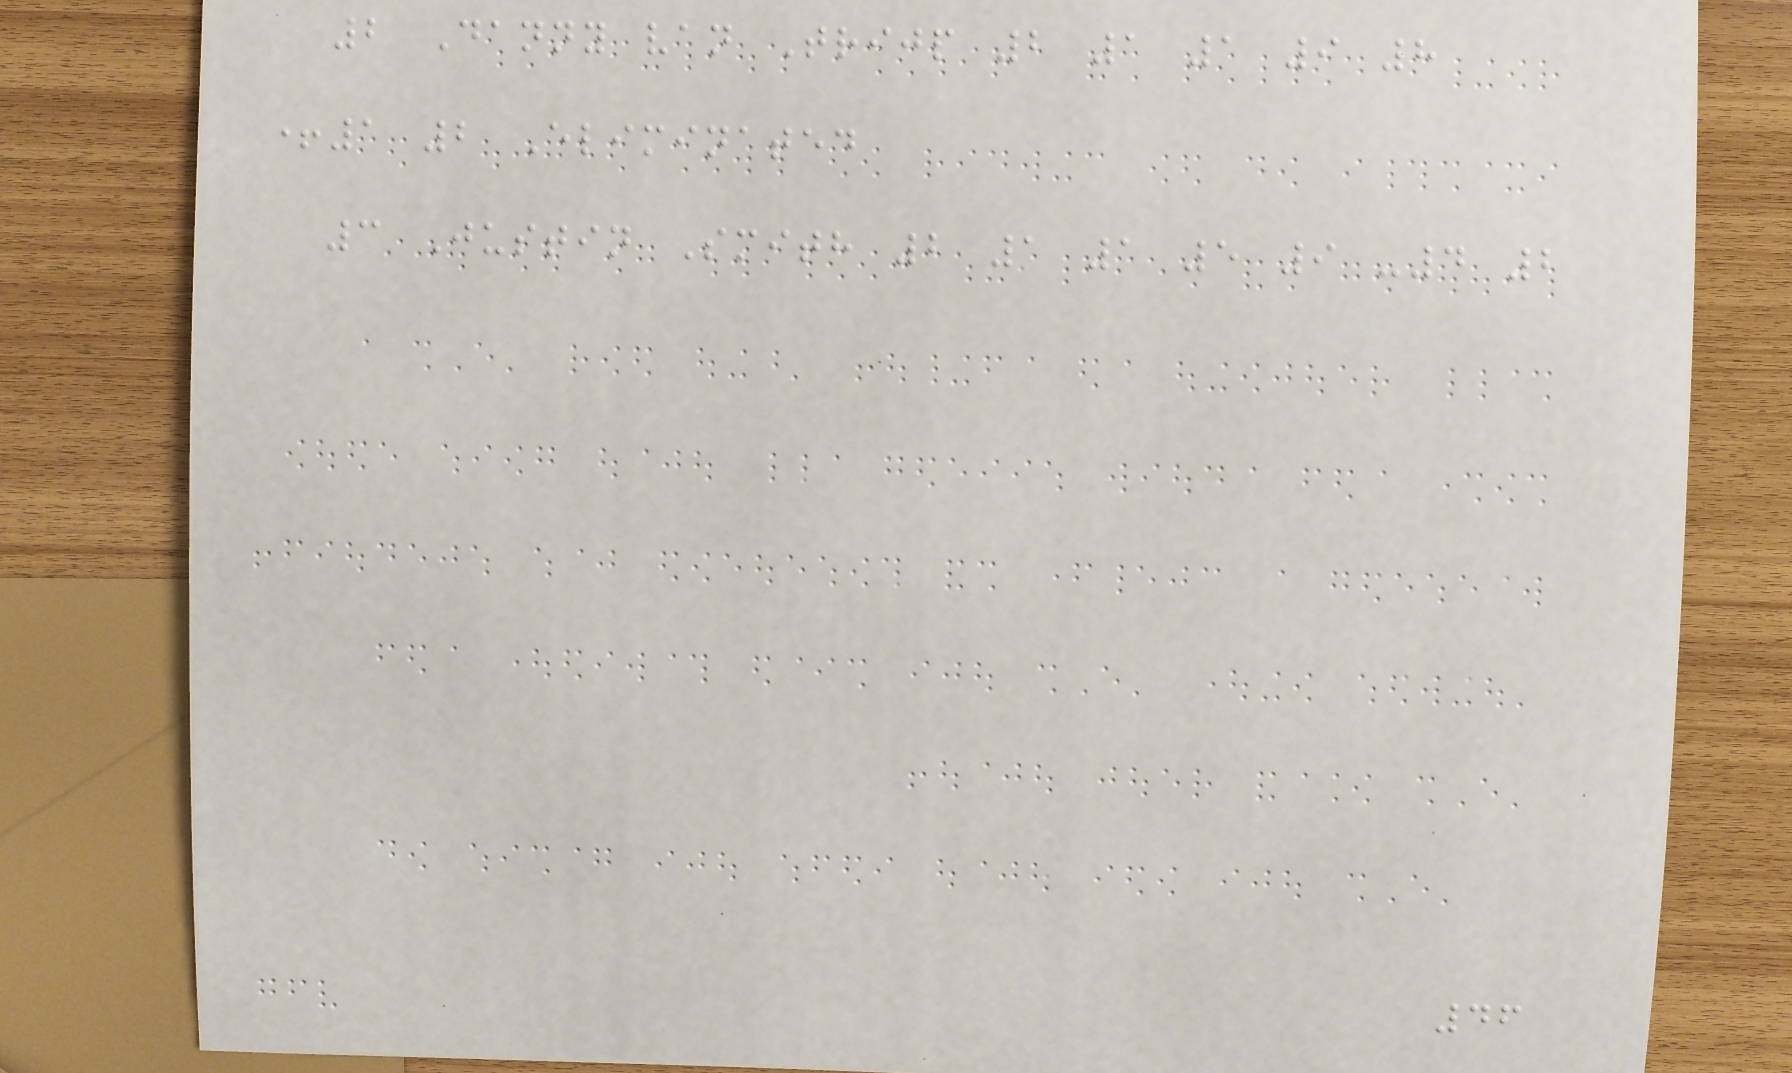2 Danny van Trijp 2 1 1 9 8
+1 2 Eliminated
3 Justin Smith 2 1 1 5 9 -4 2
46
